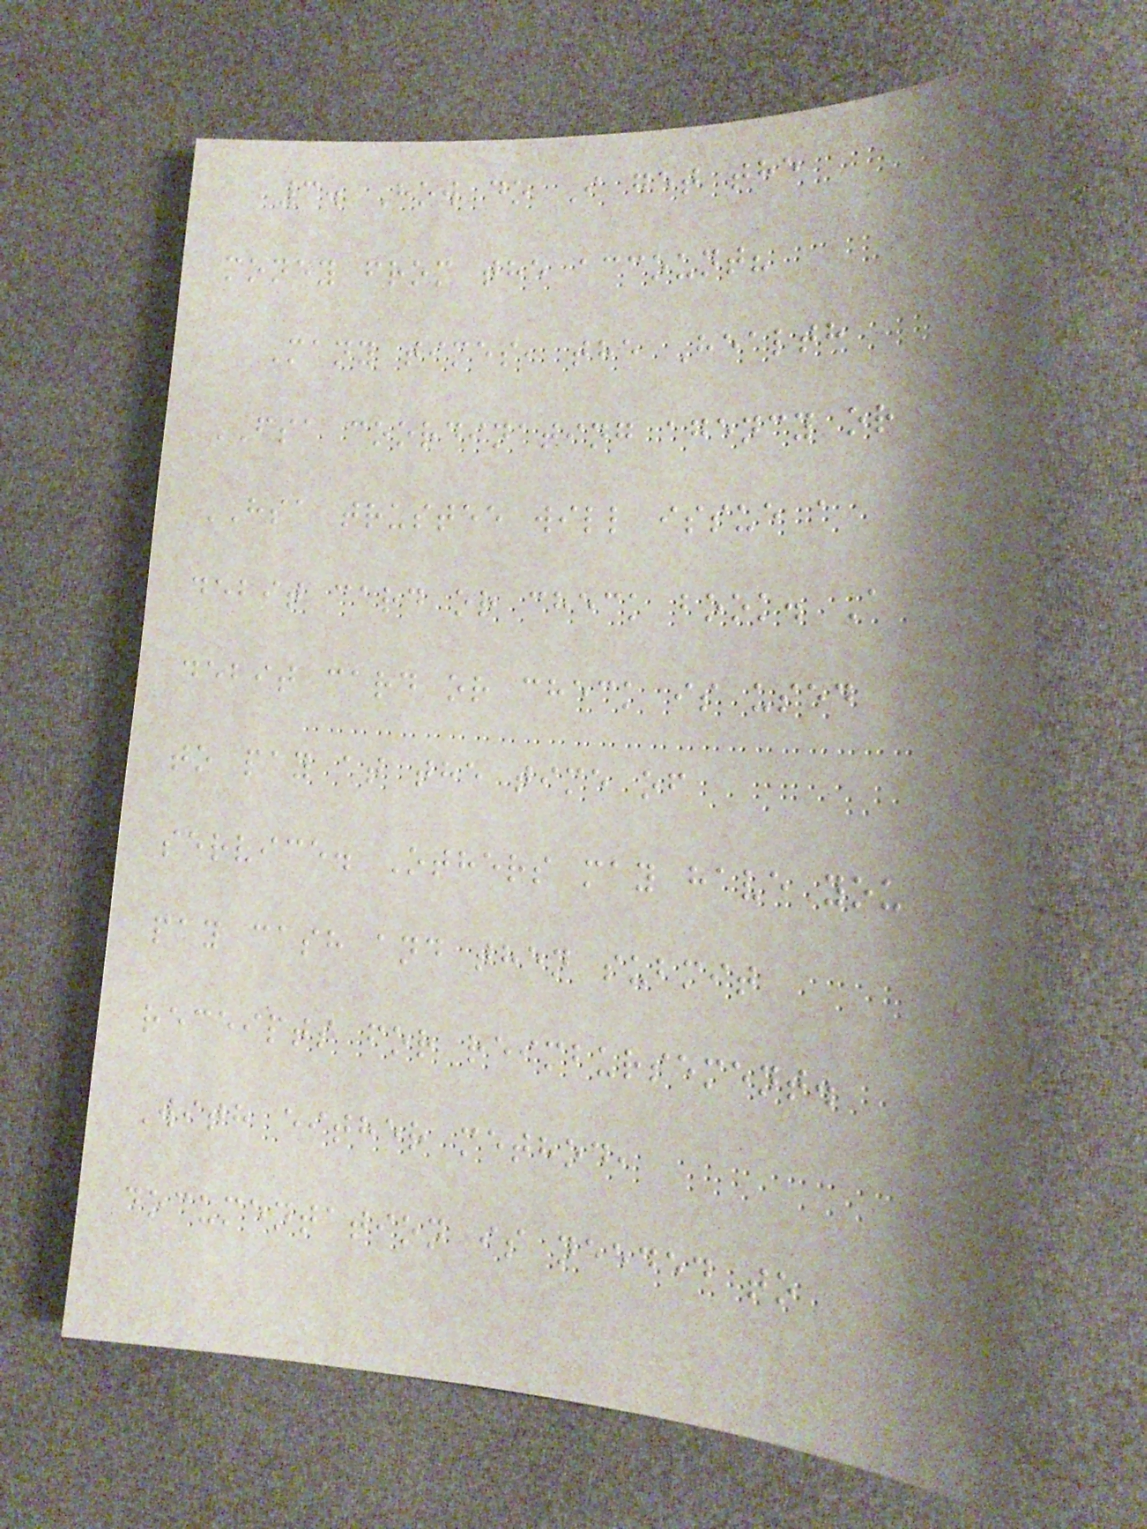3. How do I get the
money from the account?
Many times, the Health
FSA coordinating agency or
HSA trustee will issue a
debit card or check book. A
debit card or check is used
to pay at the time of
service. Others may have you
pay cash and then submit
receipts for reimbursement.
With either method,
documentation is needed to
